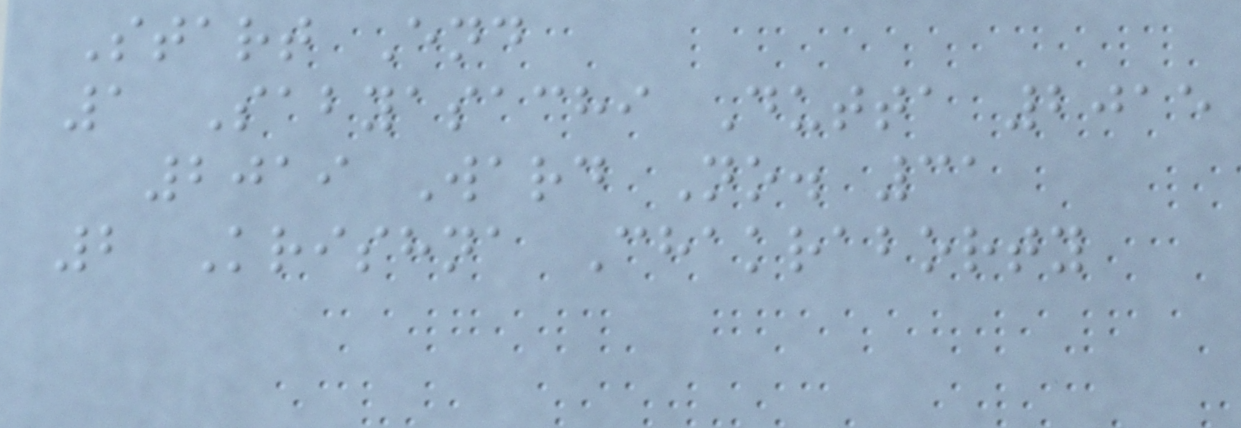Start End
1 Sabyasachi Dutta 2015
2019 Ward No. 31
2 Krishna Chakraborty
